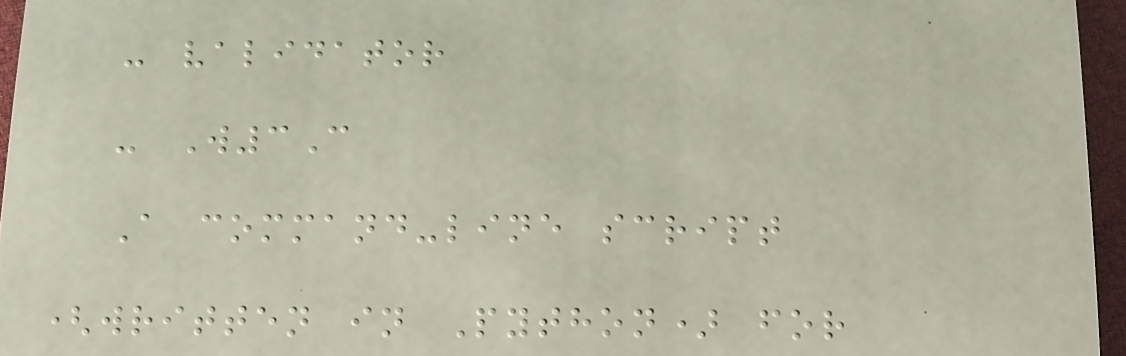- validator
- W3C
A command-line script
(written in Python) for
